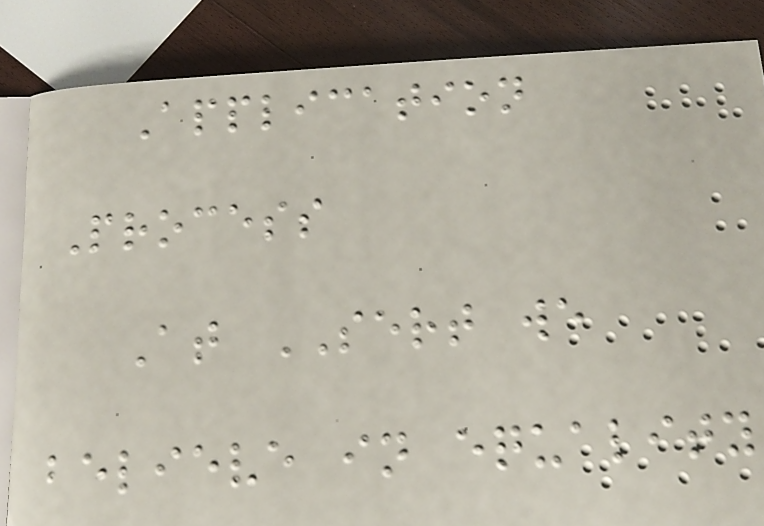Application
Process
At SERT we
believe in equality
